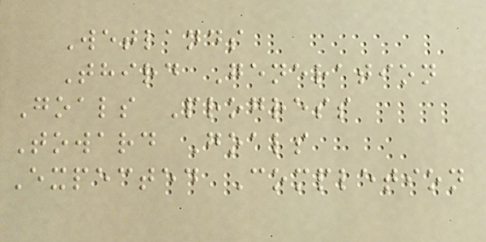Wetlands
Third Generation
Goals Progress
Toward Goals
Expected Completion
